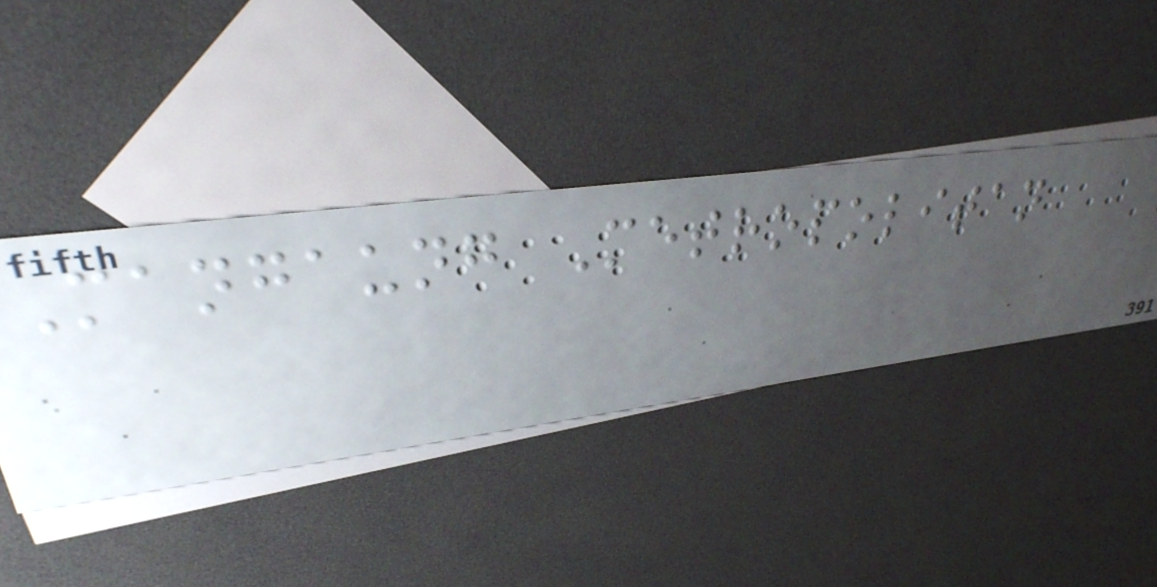Mangaung Metropolitan
